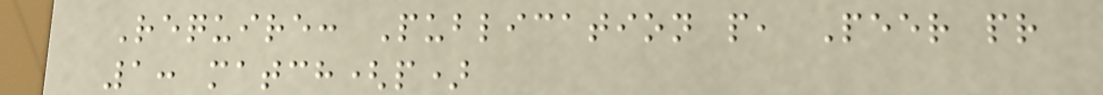Require: Publication p, Peer pr
1: match(p)
